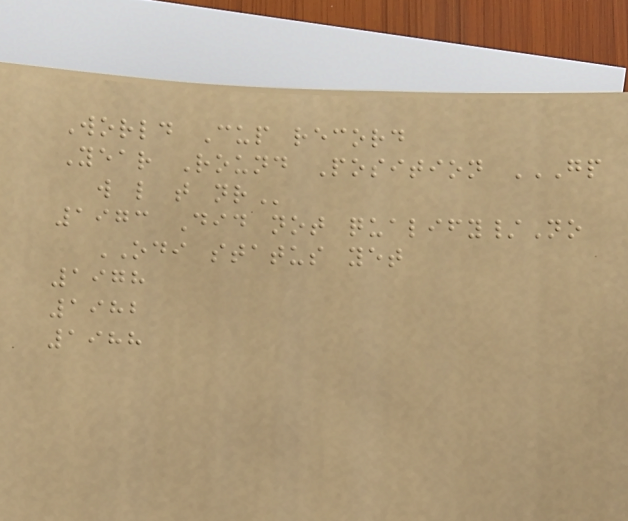World Cup record
Year Round Position GP
W L T NR
1973 Did not qualify/No
ODI status yet
1978
1982
1988
